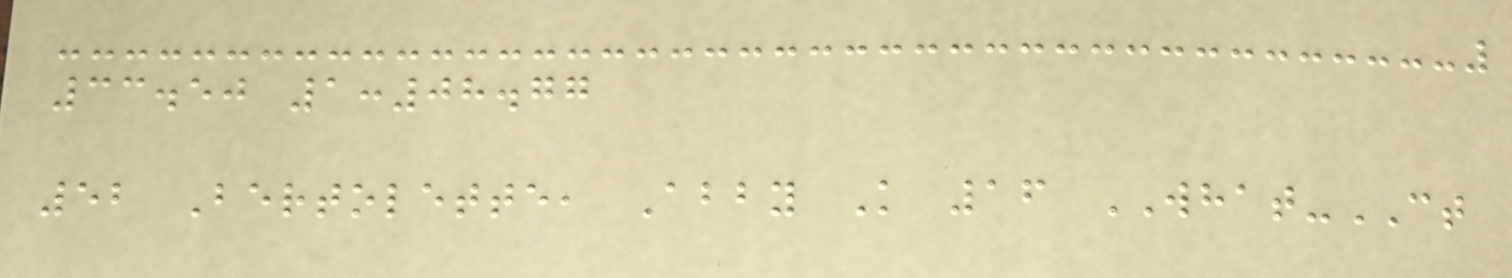33.50 1:08.77
52 Bertolette, Abby K 16 WHAT-CT
